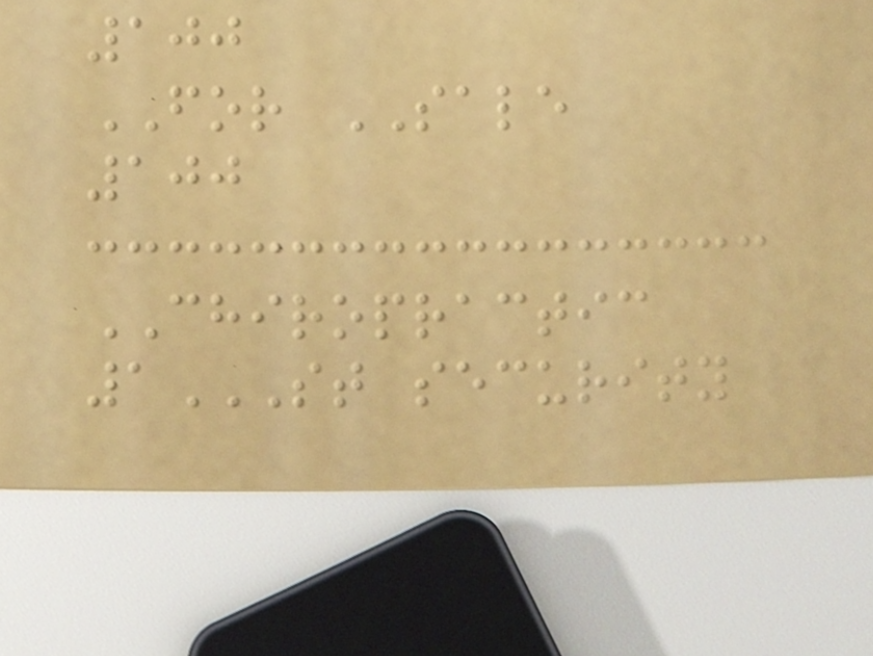100
FOR SALE
100
CHIROPRACTIC
1ST SECURITY
